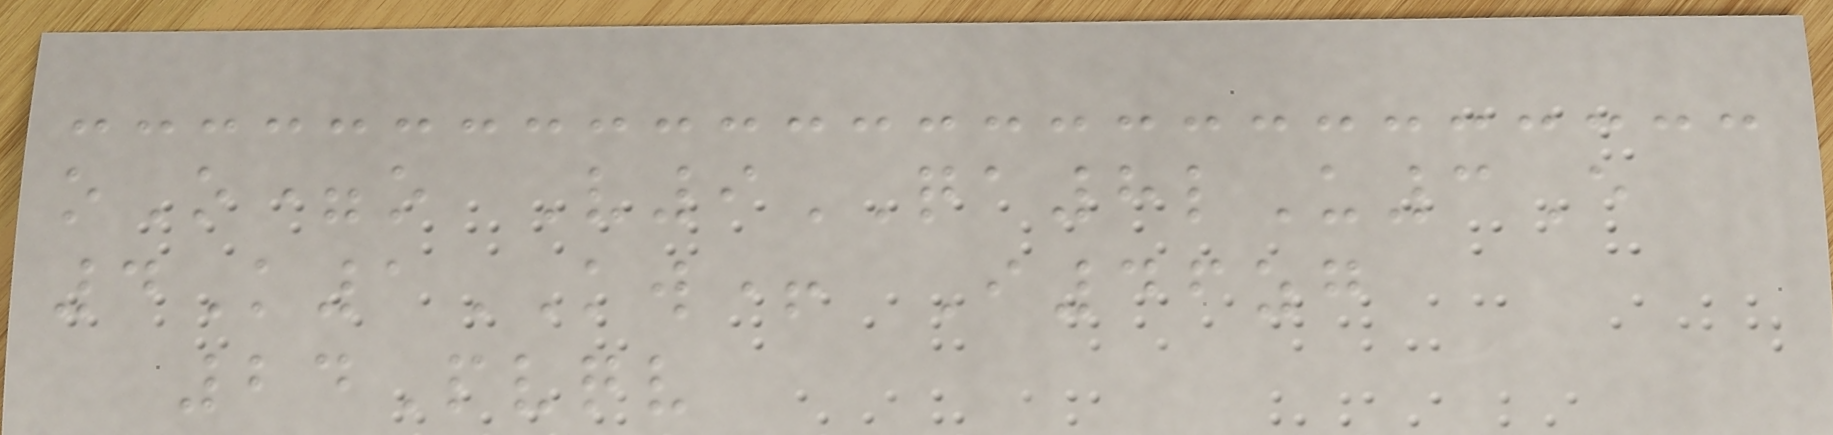oO=o V9QA8lU3E
4K1KW+ I46zg
24Pvqv
